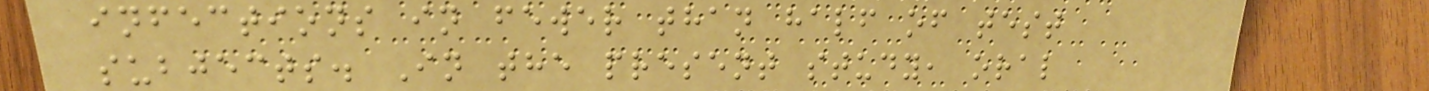infections in fewer than half of test
subjects. In the present study, oral
